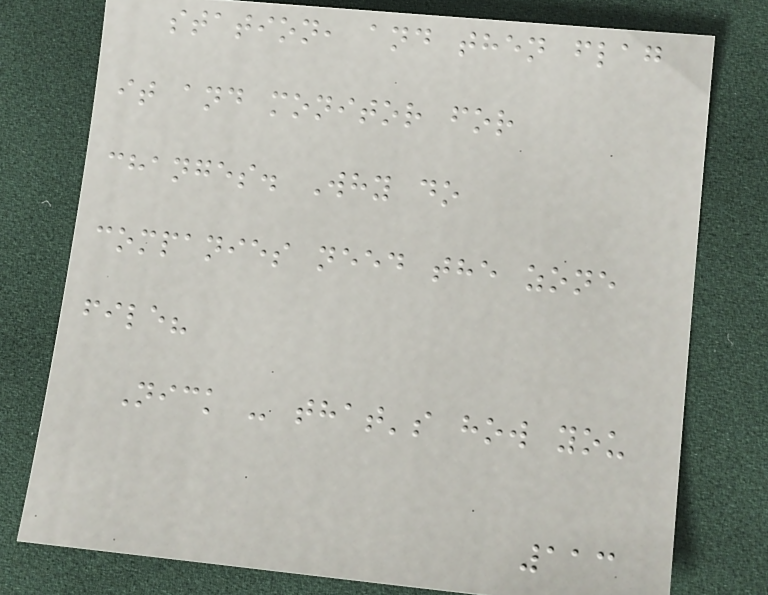station, and then flag
it and monitor for
changes. Why do
companies need the zone
file?
Nick - that's how you
113
